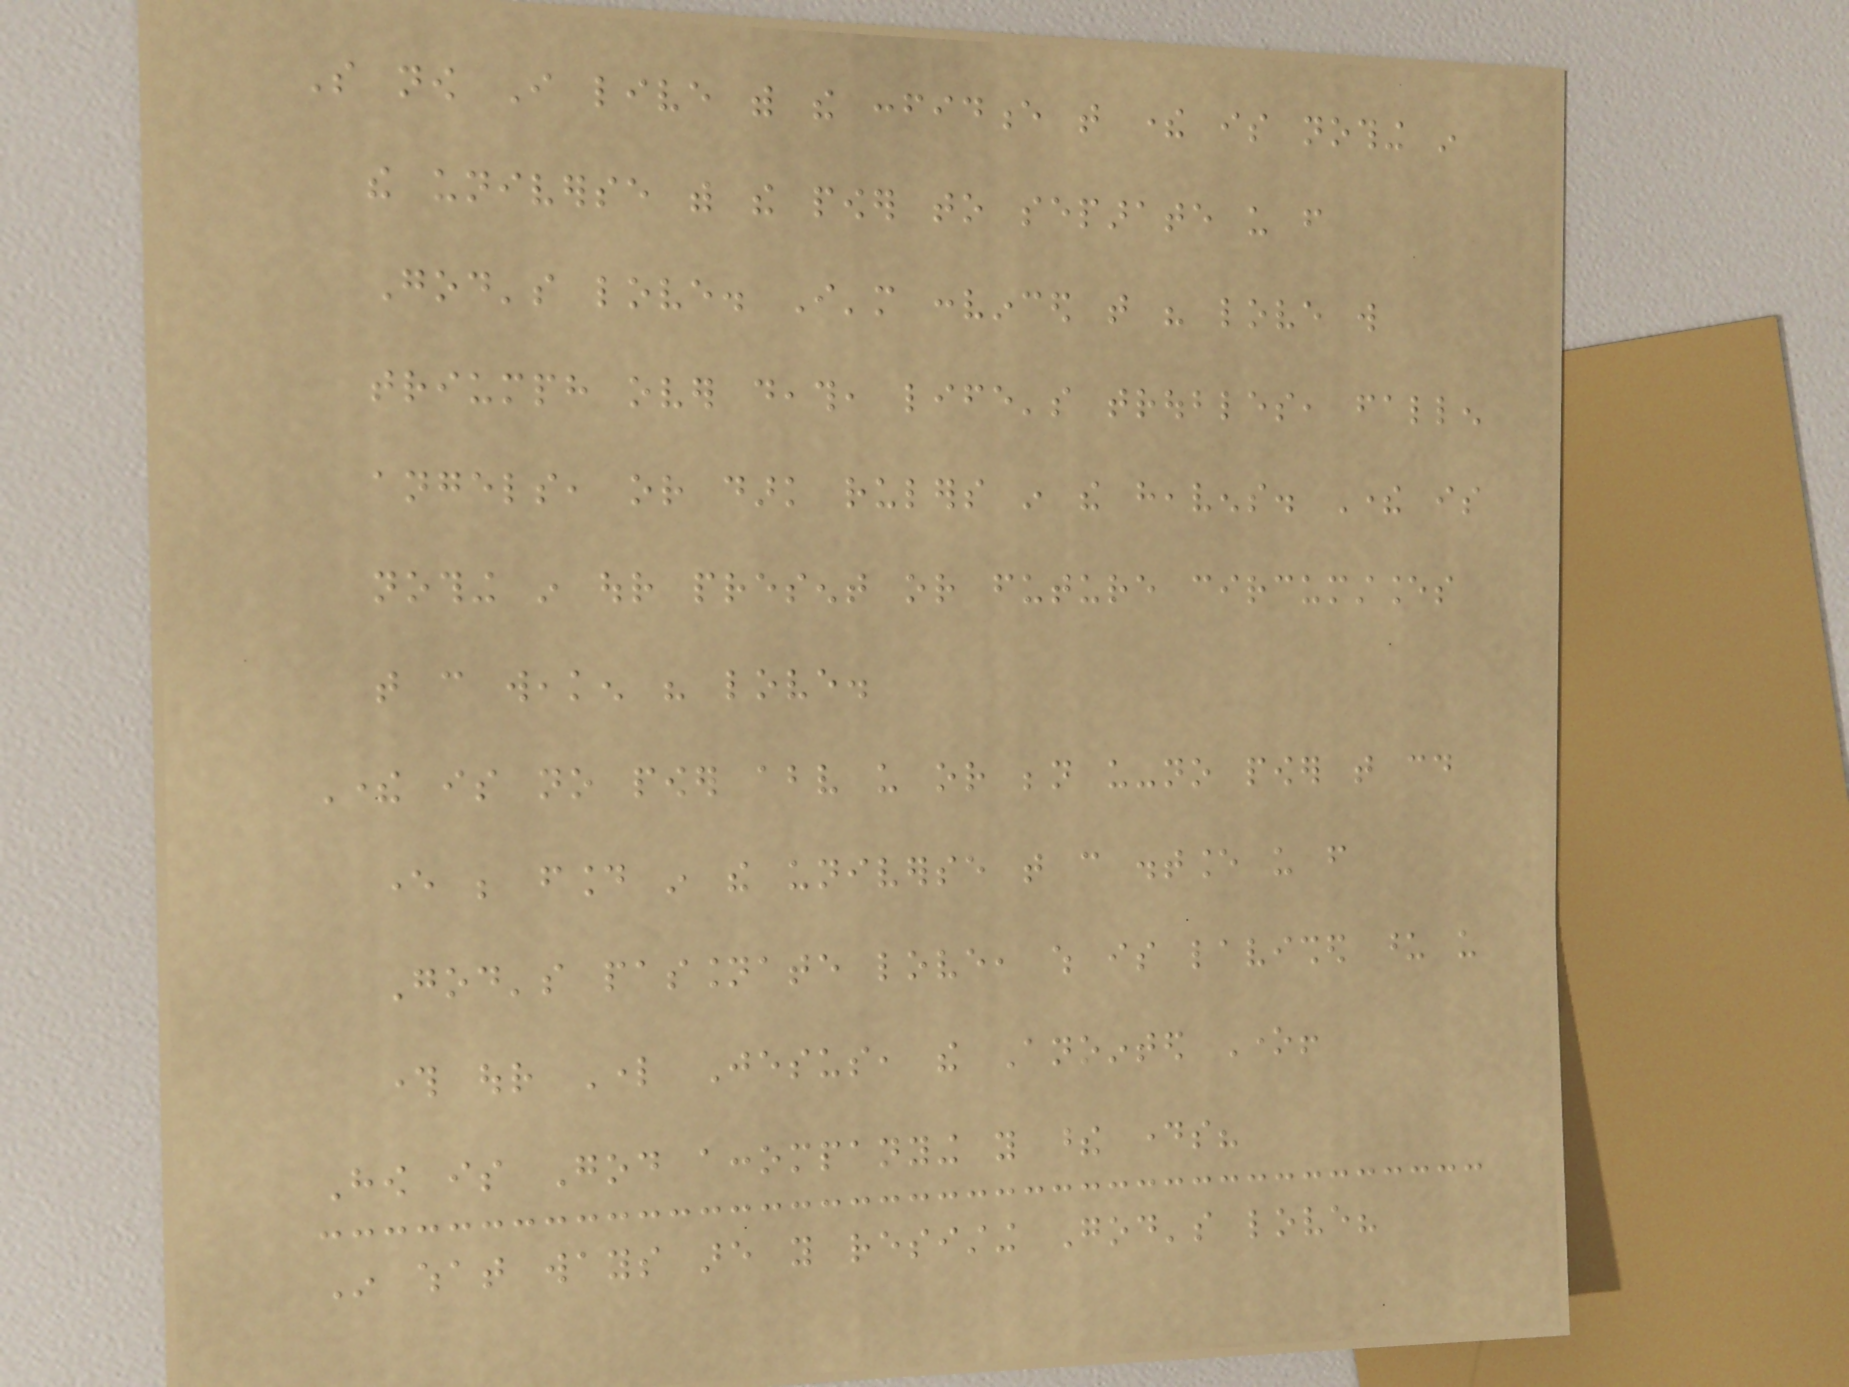So now I live with the confidence that there is nothing in
the universe with the power to separate us from
God's love. I'm convinced that his love will
triumph over death, life's troubles, fallen
angels, or dark rulers in the heavens. There is
nothing in our present or future circumstances
that can weaken his love.
There is no power above us or beneath us-no power that could
ever be found in the universe that can distance us from
God's passionate love, which is lavished upon us
through our Lord Jesus, the Anointed One!
How is God accompanying you these days?
In what ways are you resisting God's love?
